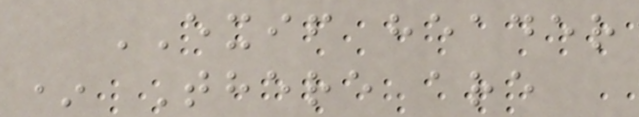EXIF header
* There are
